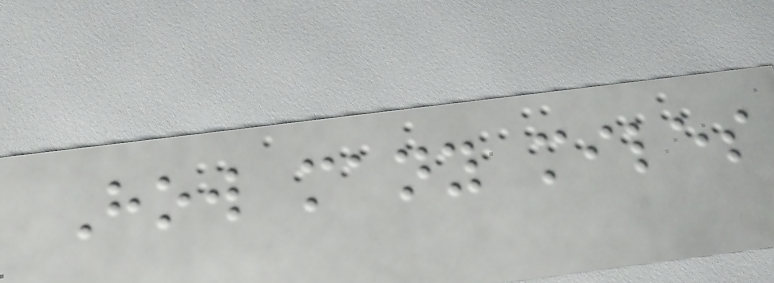How many miles
